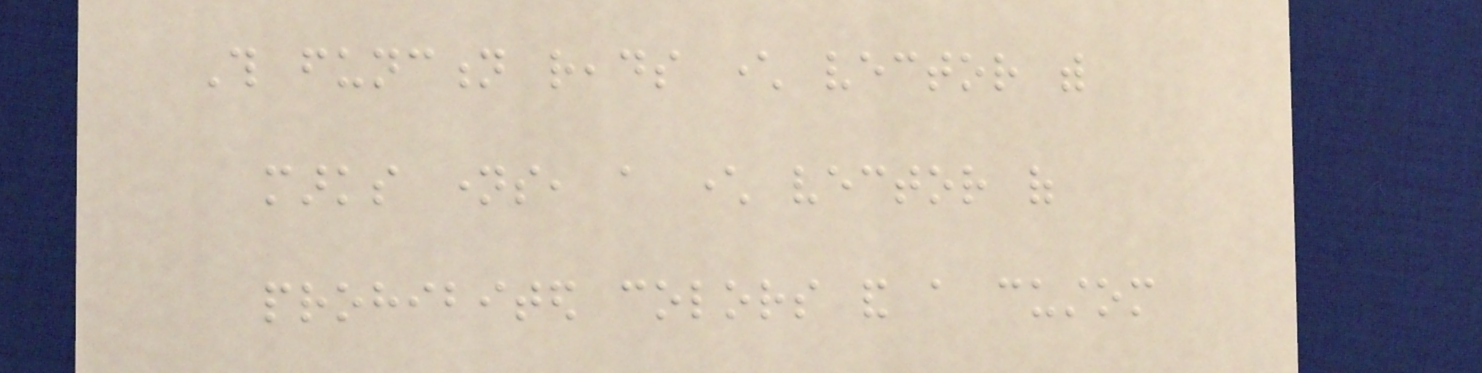This function reads character vector with
marks names, a character vector of
prohibited colors and a custom
